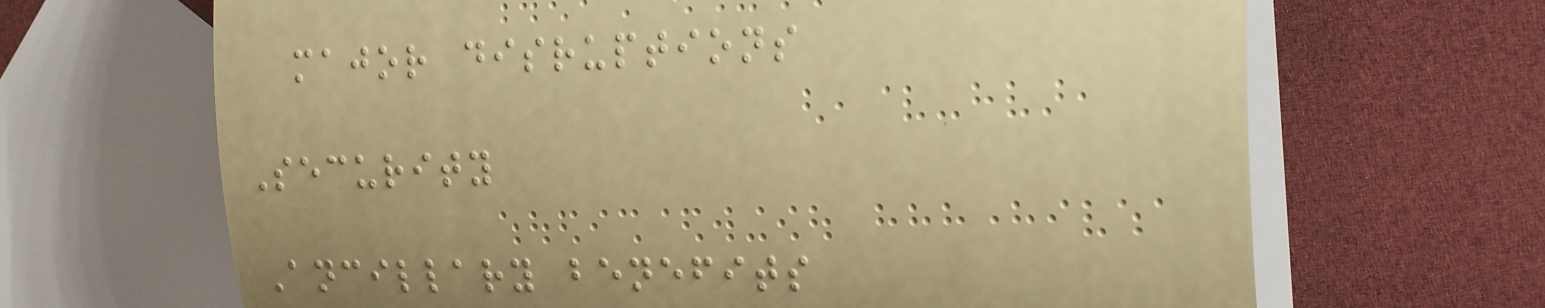major disruptions
Security
Ancillary benefits
